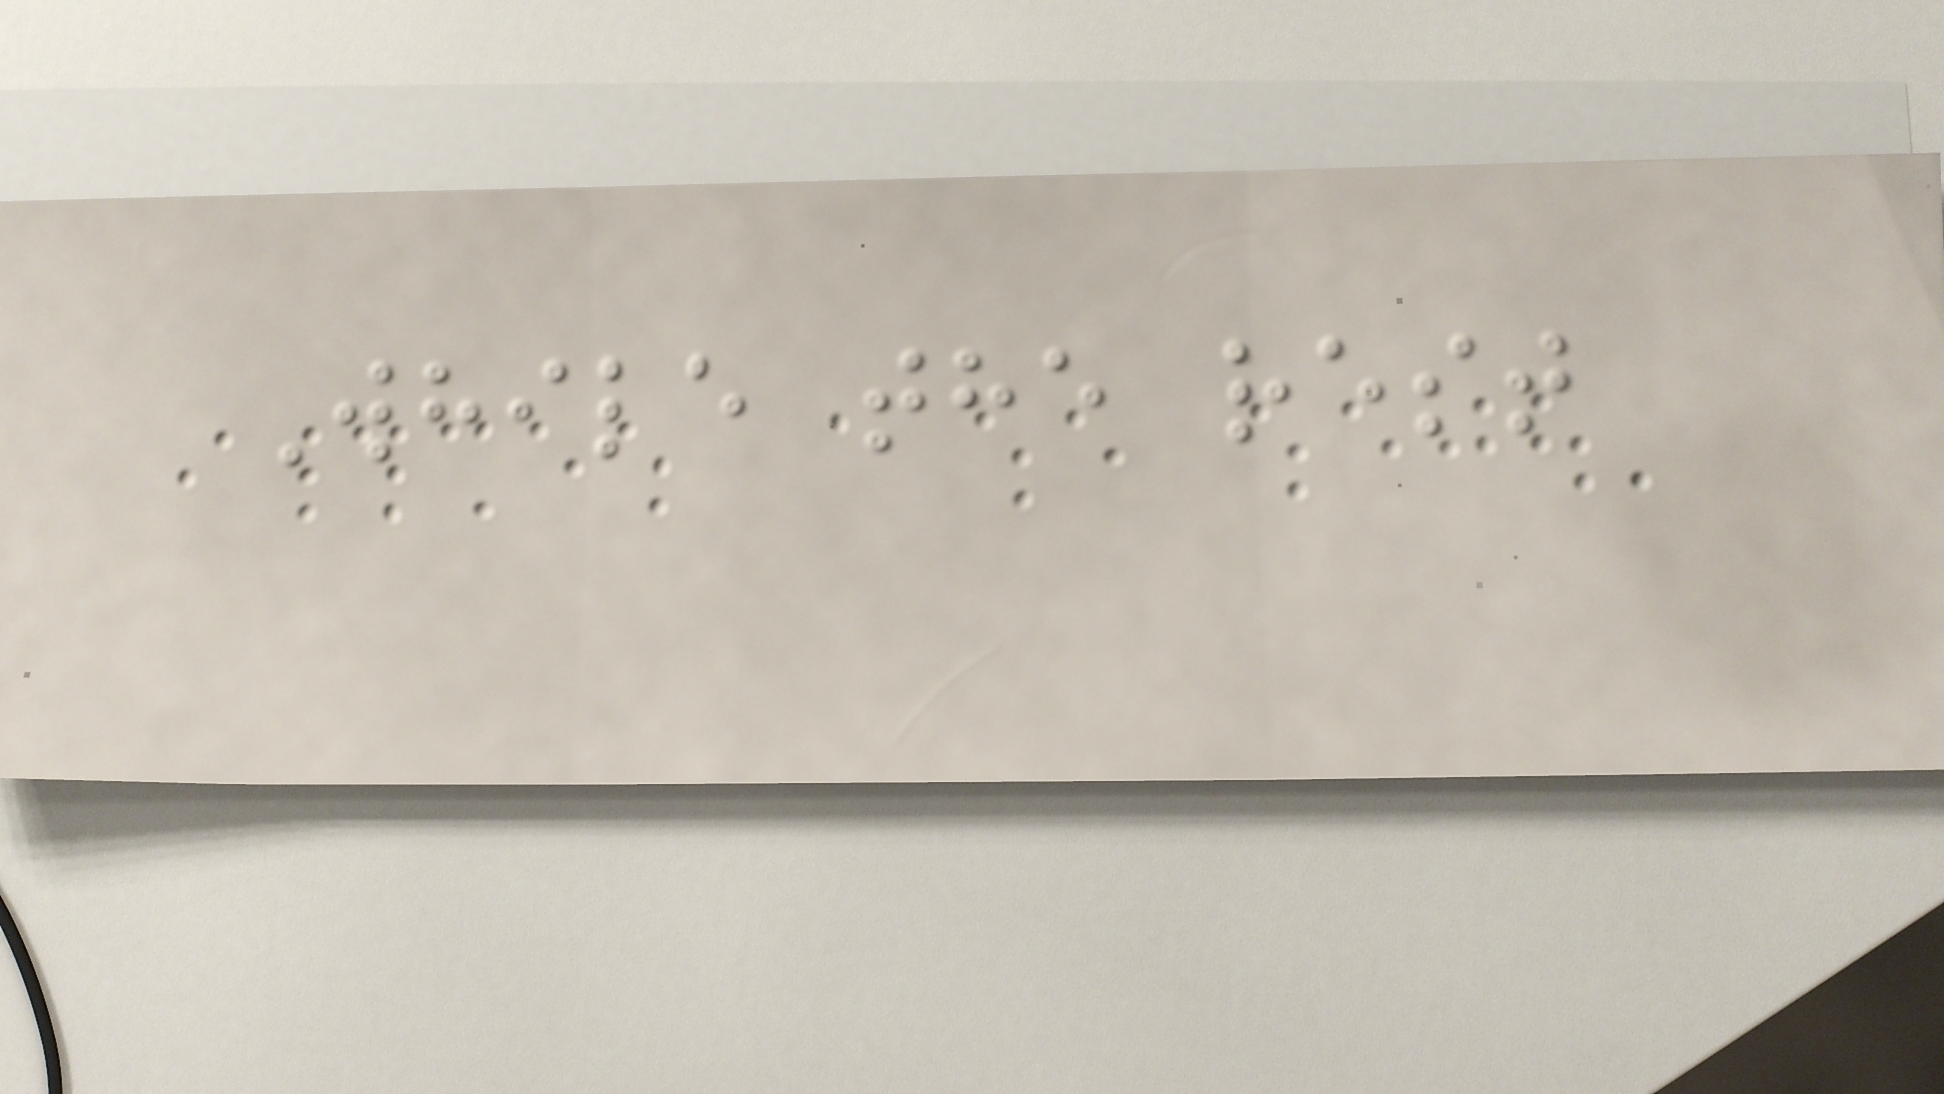While the rest
